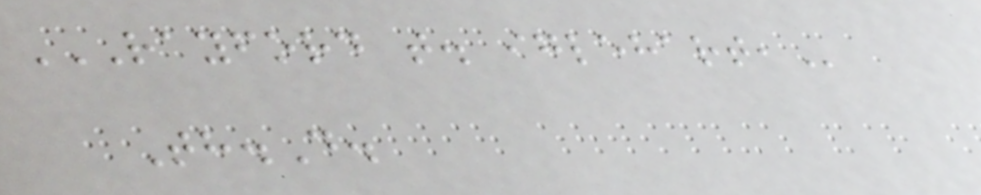RAYFORD T. IGLEHART,
Th.D.
